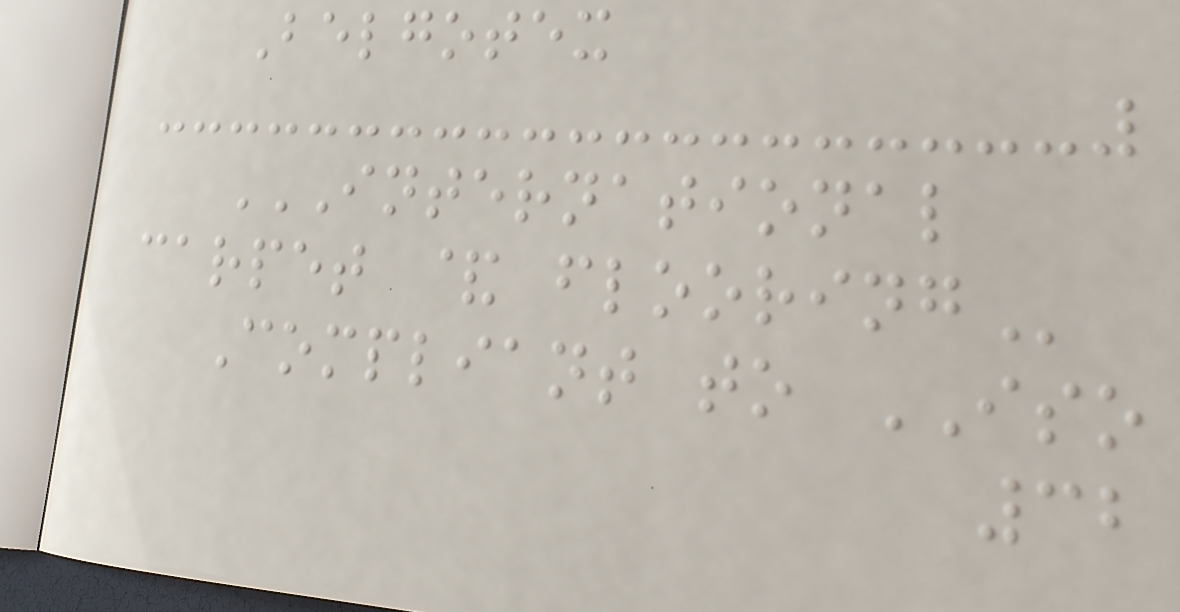Belgotex
INTERNATIONAL
CARPET & FLOORING
Compliant to ISO
32
